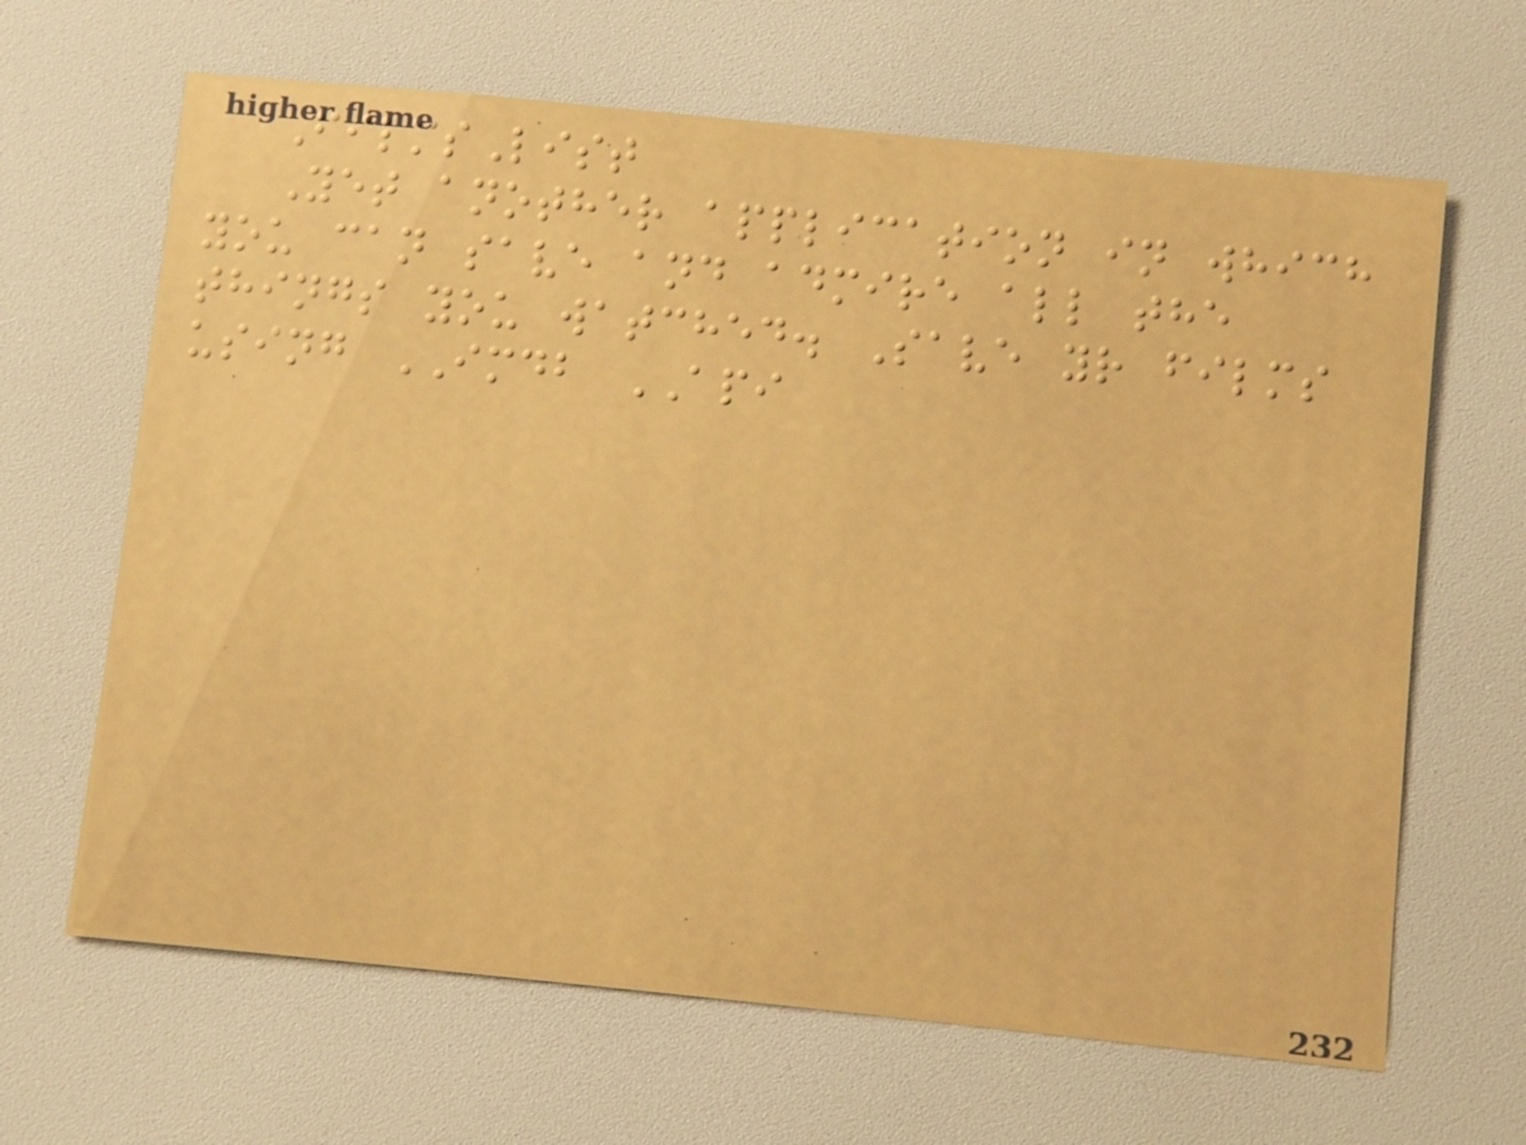FilmsList
Yet another application in which
you can save and admire all the
things you watched. Save yr films
using IMDB API
